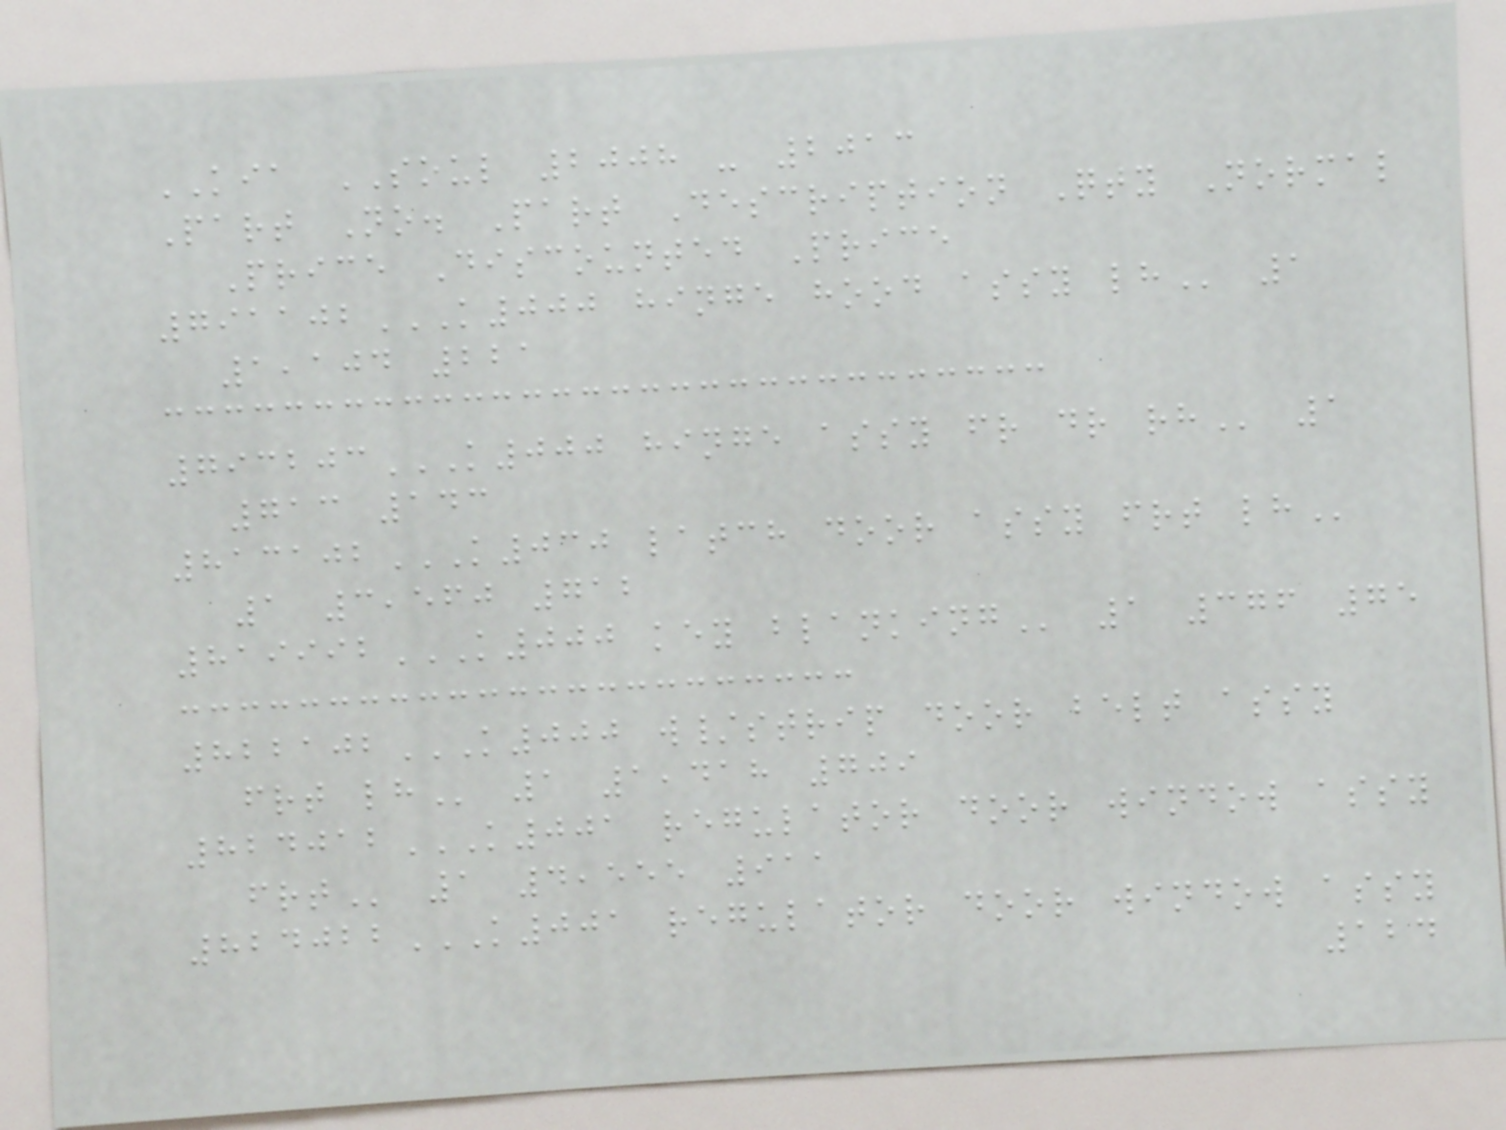KIA SOUL 2008 - 2013
Part No. Part Description Qty Normal
Price Discounted Price
791102K000 HINGE HOOD ASSY LH 1
1,104 221
793203K000 HINGE ASSY FR DR RH 1
713 143
813102K030 LATCH DOOR ASSY FRT LH
1 3,560 712
819992K000 KEY BLANKING 1 376 75
822102K000 W/STRIP DOOR BELT ASSY
FRT LH 1 1,418 709
824012K001 REGULATOR DOOR WINDOW ASSY
FRT 1 4,555 911
824022K001 REGULATOR DOOR WINDOW ASSY
124
